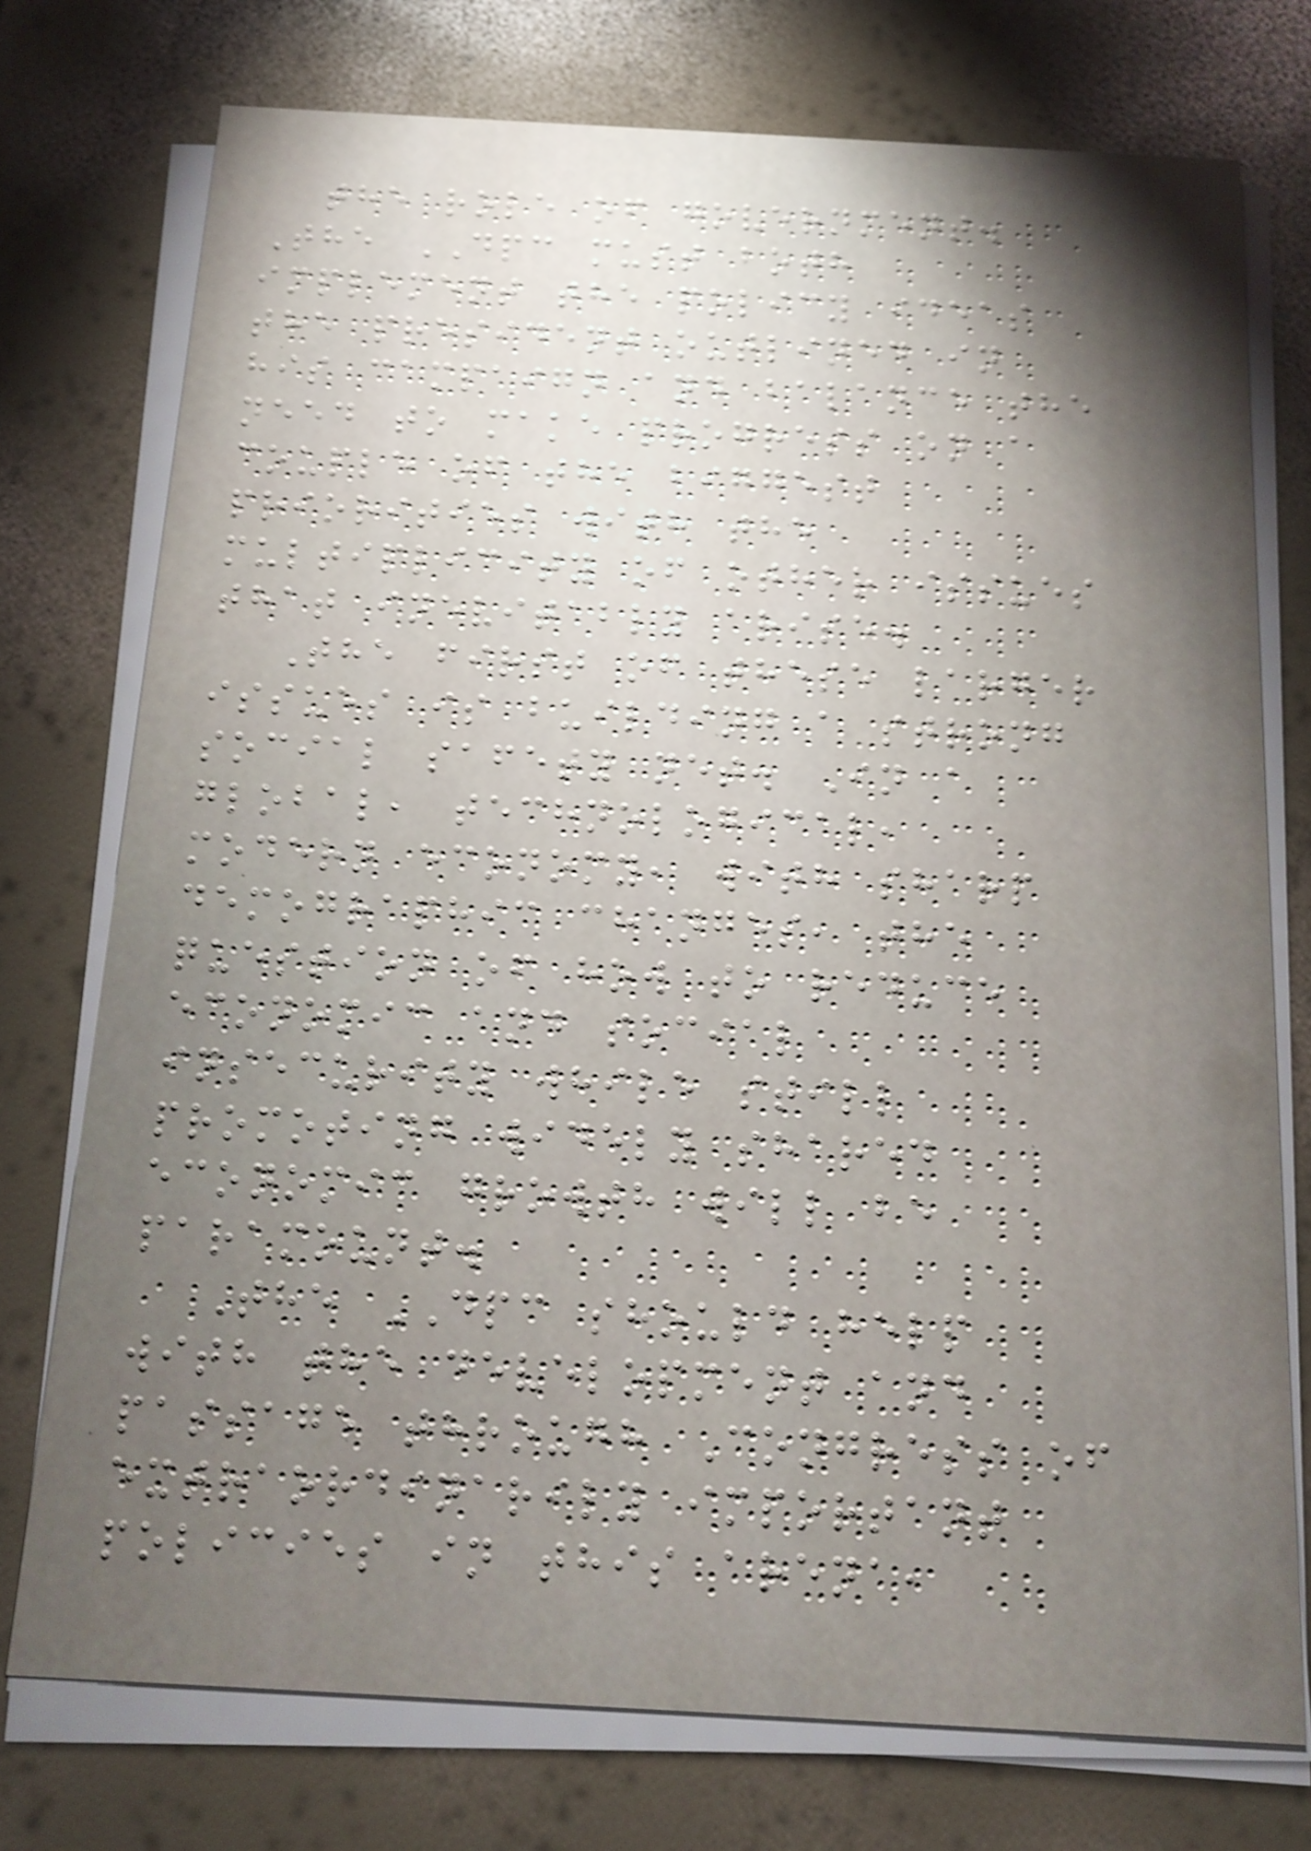the role of government.
The DPC must both
implement the policy ideas
the president outlined in
his campaign and balance the
need to make progress on a
couple of the biggest
priorities with the
multiplicity of other issues
that inevitably arise.
The first of these larger
issues is building a strong
social safety net. In a
global, technological,
modern economy, with sharp
demographic changes, the
question of how to reduce
economic and social
insecurity while still
promoting widely shared
economic growth will be
paramount.
The DPC should help
with the development and
passage through Congress of
extraordinarily important
policies in this arena,
